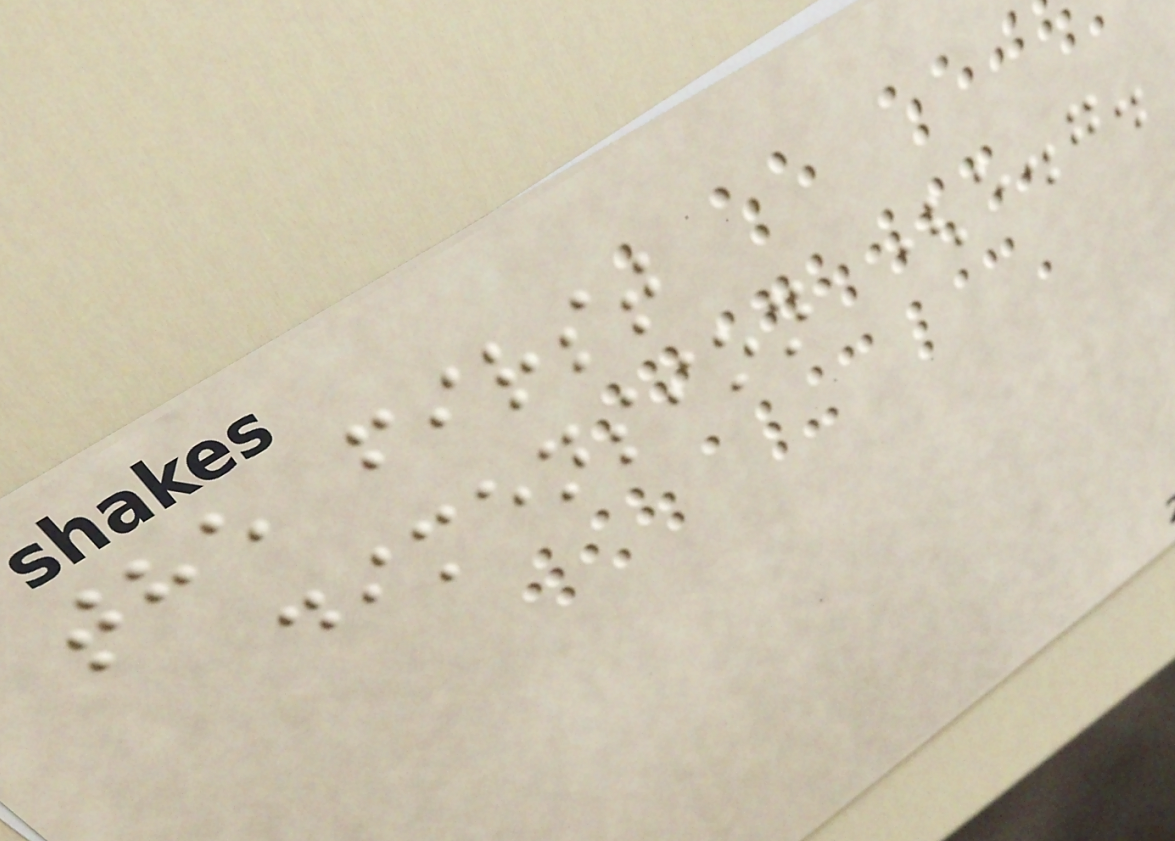the first
dimension (e.g.
